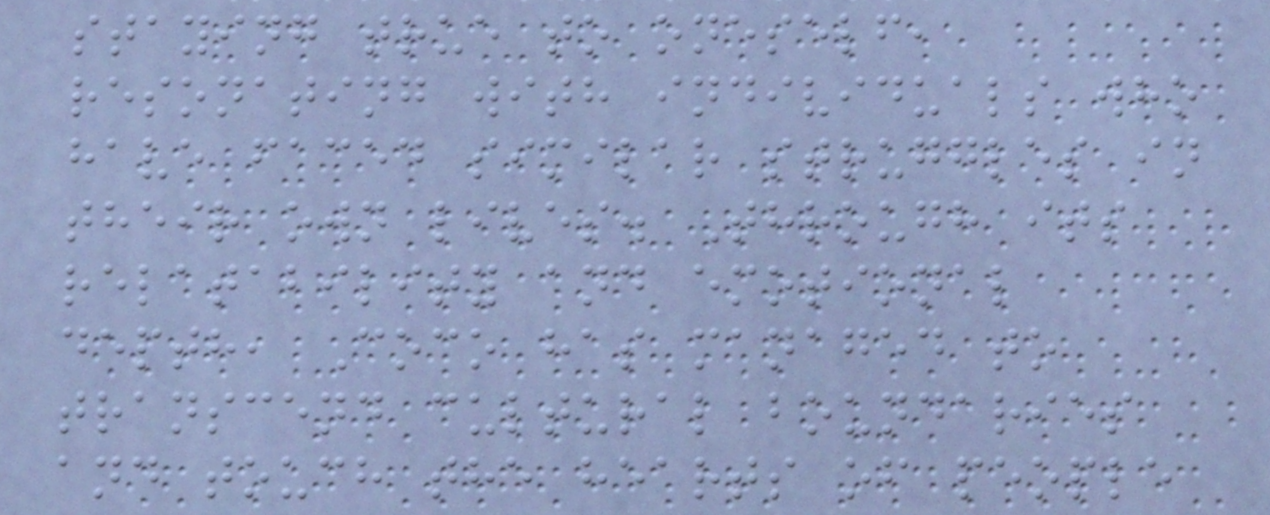staying true to oneself,
resonating with individuals who
have faced similar struggles in
their own lives. Through its
relatability and emotional
depth, Coco has managed to
transcend cultural boundaries
and touch the hearts of people
